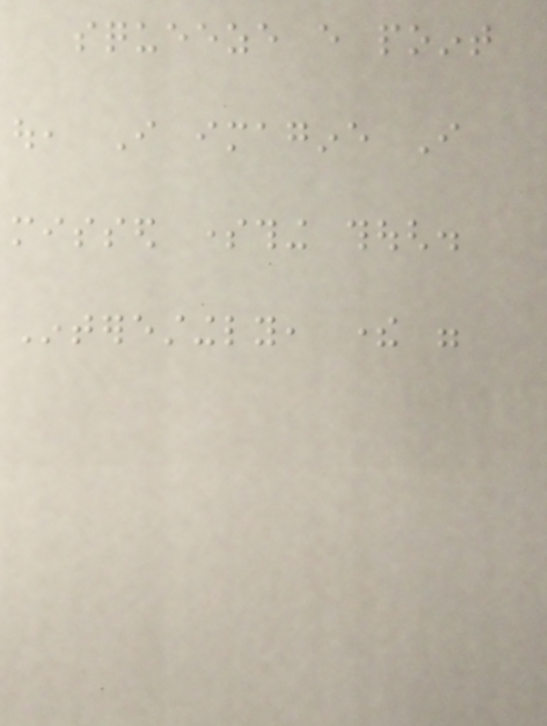squeeze every point
out, I imagine I
missed something though.
Interestingly, there were
